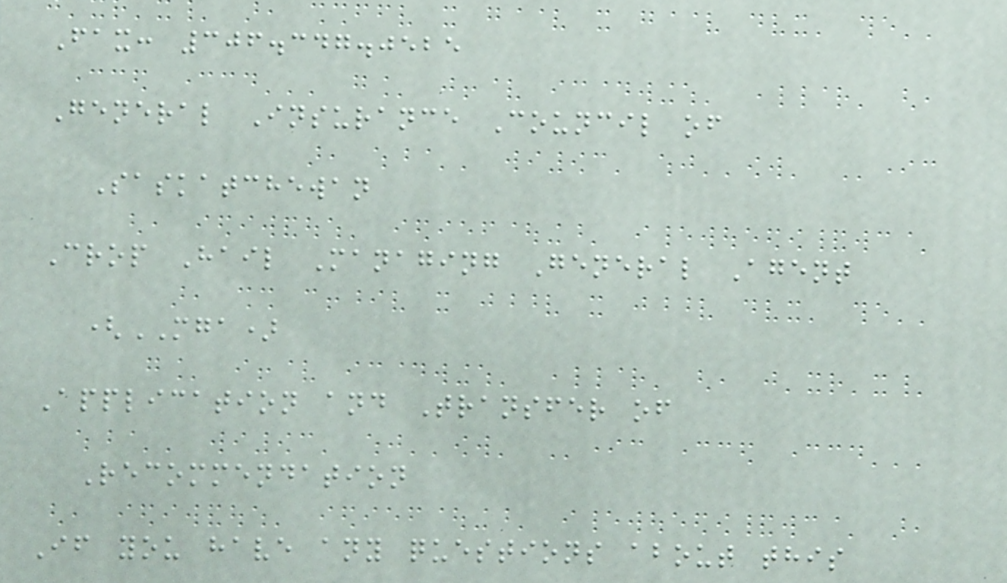Fax: 306.347.0525
General Insurance Council of
Saskatchewan
Crop Hail Managing General Agent
(MGA)
Application and Transfer of
Recommendation
If you have any questions about this
